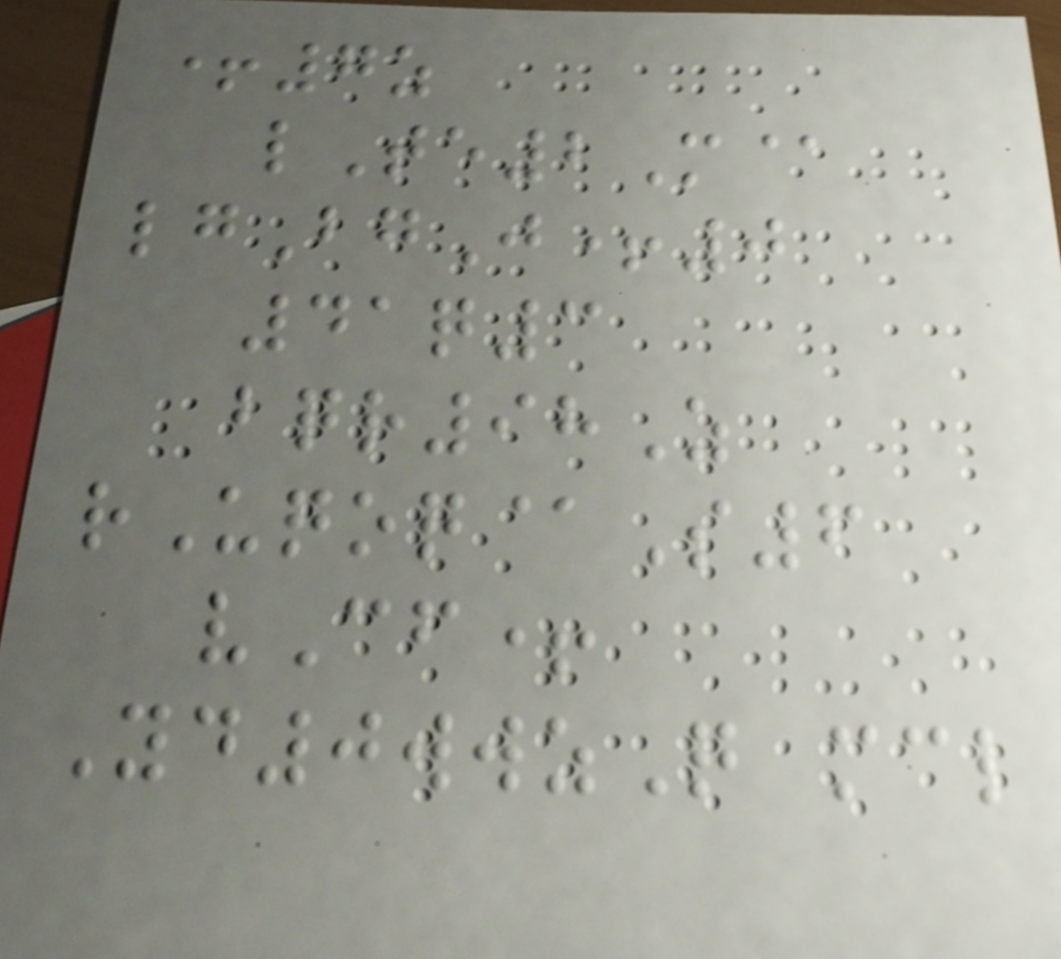+7z
lTe2M@
lgBgJ+0
41q3
bqr98Z
rUqoq@S6
vCf+
Yd0wwzQ mcl
